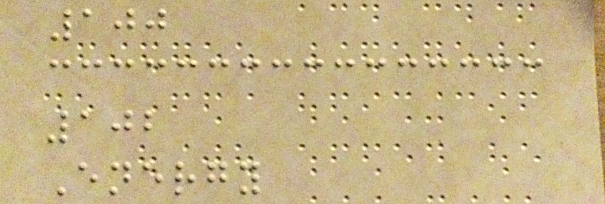100
102
Energy
